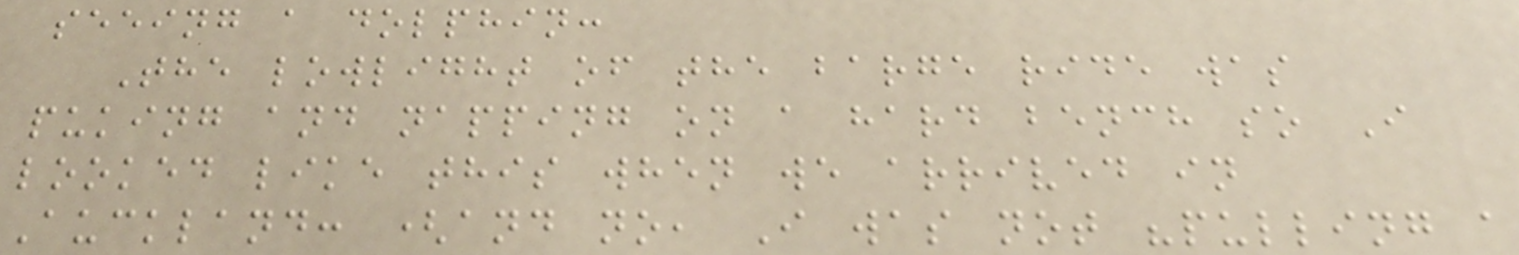seeing a dolphin:
The lowlight of the barge ride was
puking and napping on a hard bench so I
looked like this when we arrived in
Auckland: (and no, I was not "pulling a
